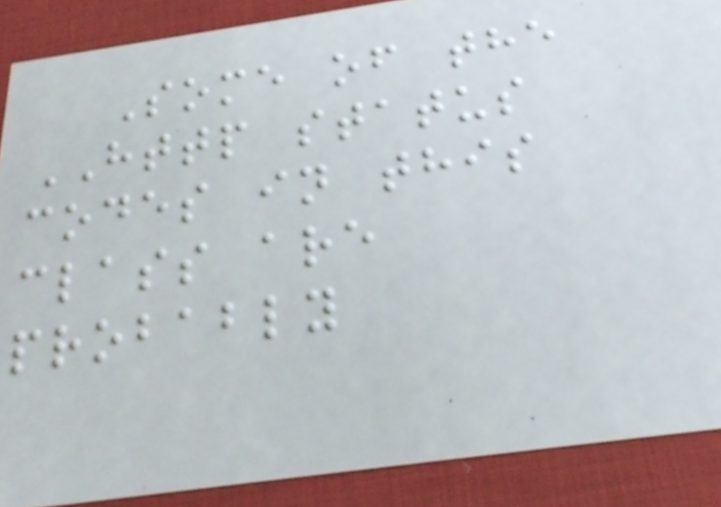Some of the
HTTP status
codes in this
class are
probably
